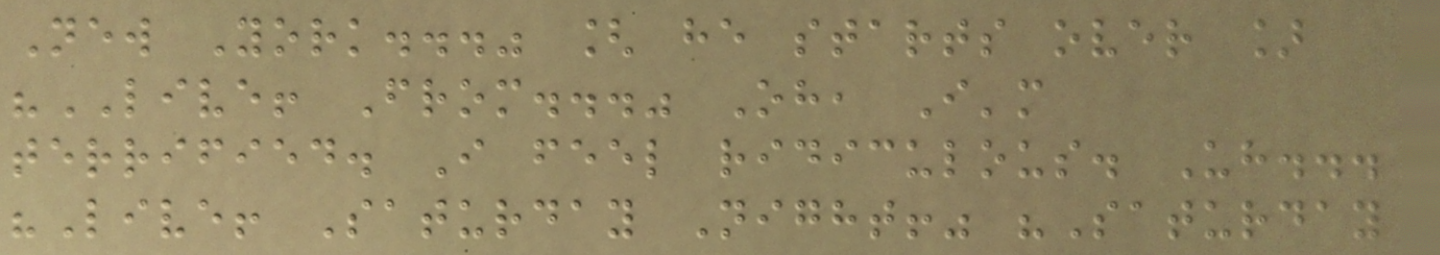New York..." [ he starts over ]
"LIVE! From..." Oh, I'm
terrified. I feel ridiculous. Uh...
"Live! Saturday Night!" "Saturday
